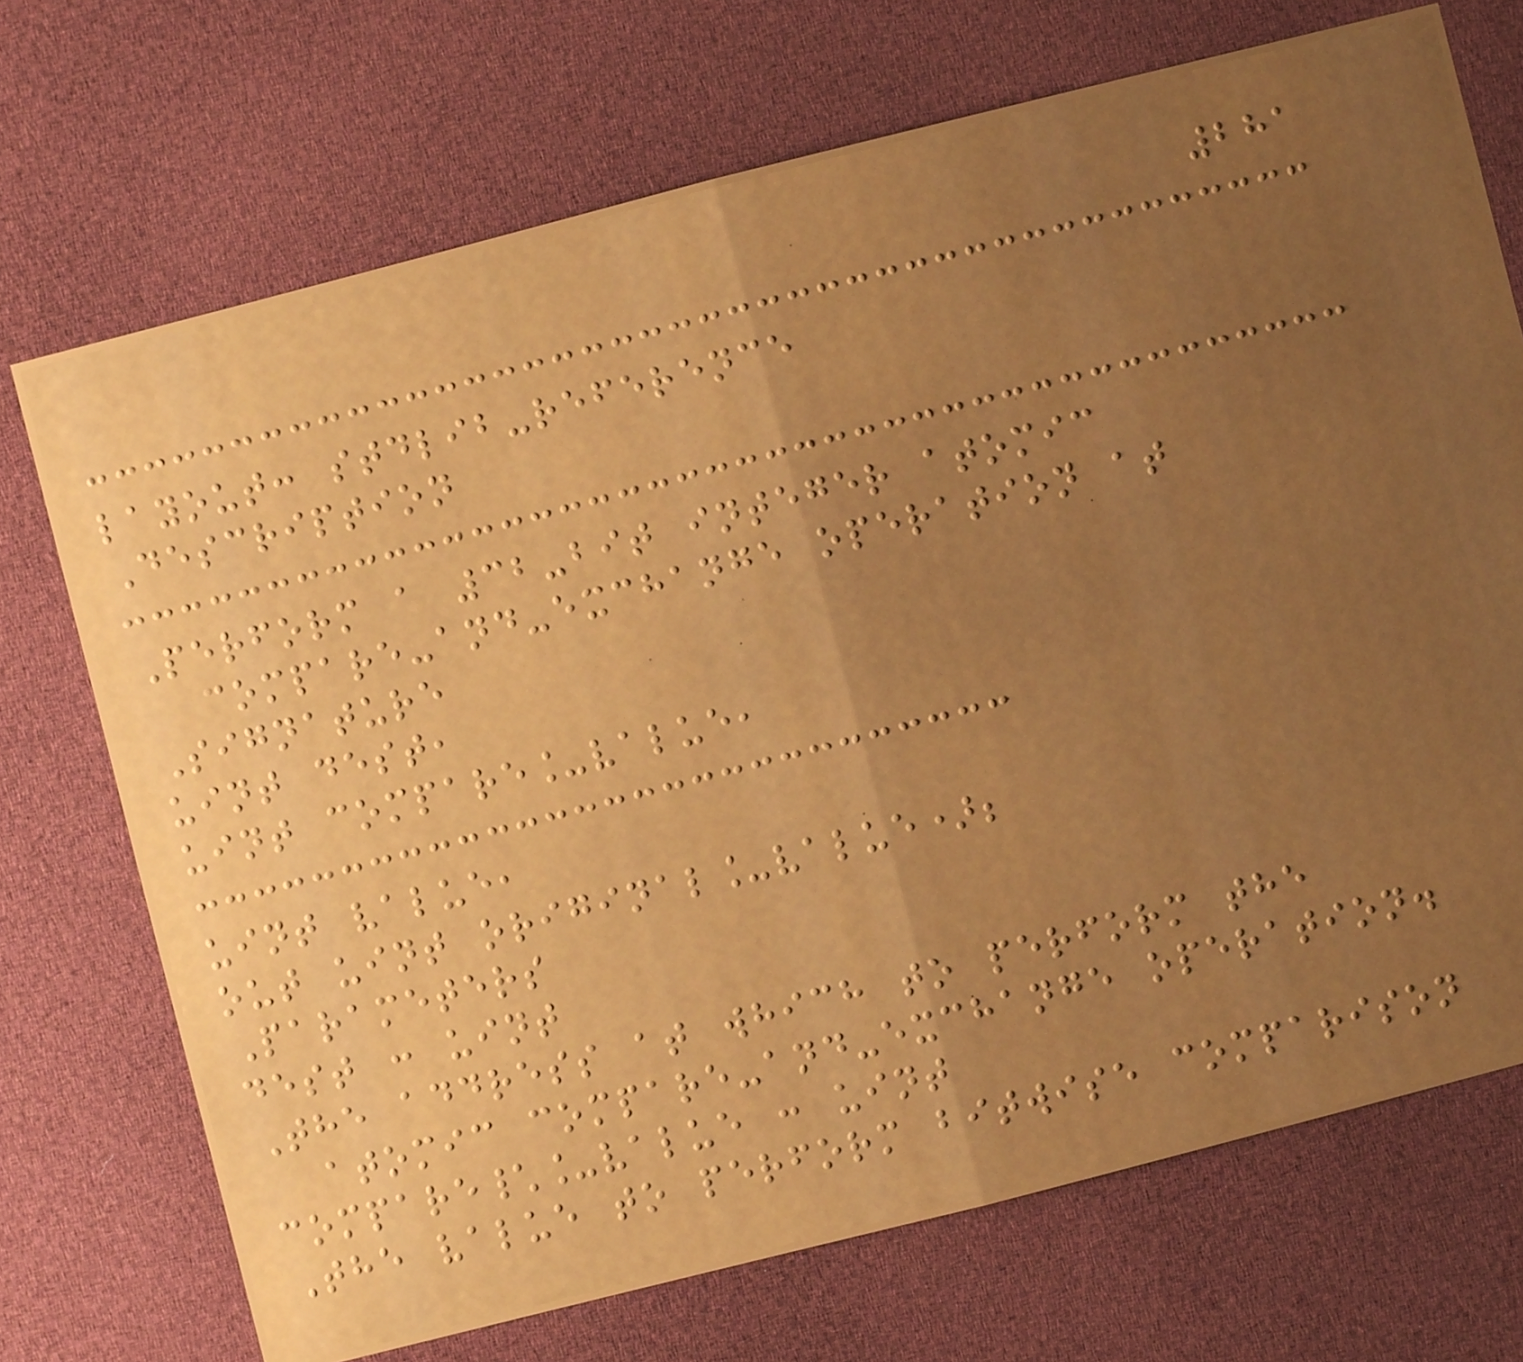281
layout: stdlib-reference
Description
Perform a 32-bit integer atomic
compare-and-exchange operation at
Signature
uint dest,
uint compare_value,
uint value,
out uint original_value);
Parameters
dest : uint
The address at which to perform the
atomic compare-and-exchange operation.
compare\_value : uint
The value to perform bitwise comparison
